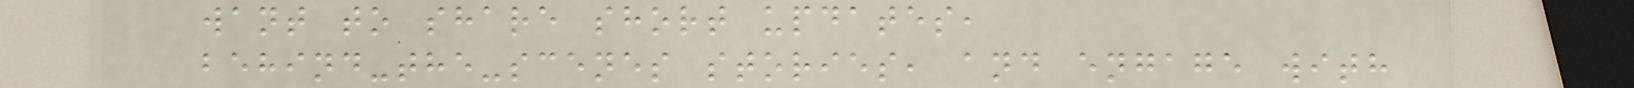want to share short updates,
behind-the-scenes stories, and engage with
